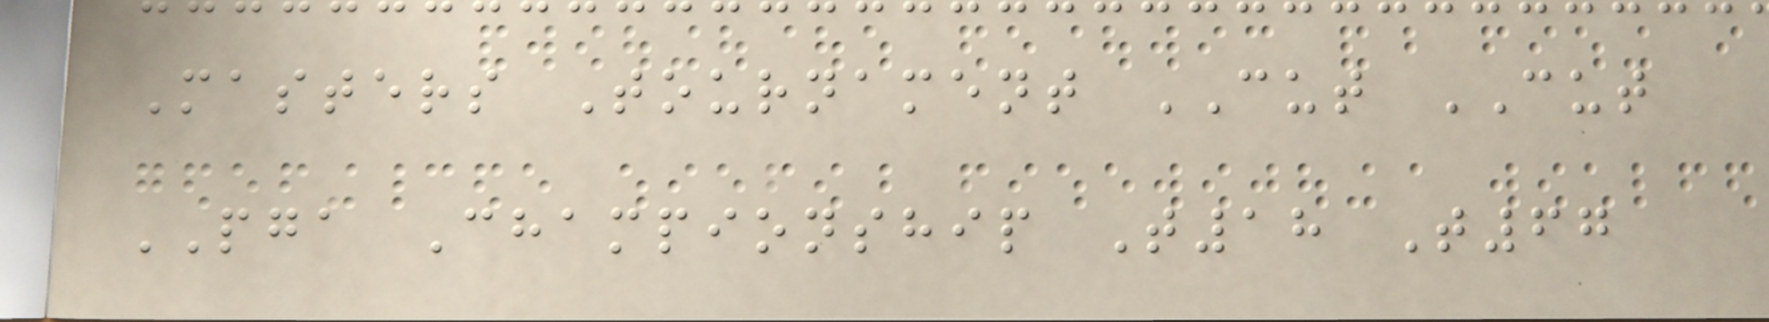Masters Tournament CUT CUT
PGA Championship T18 T67
